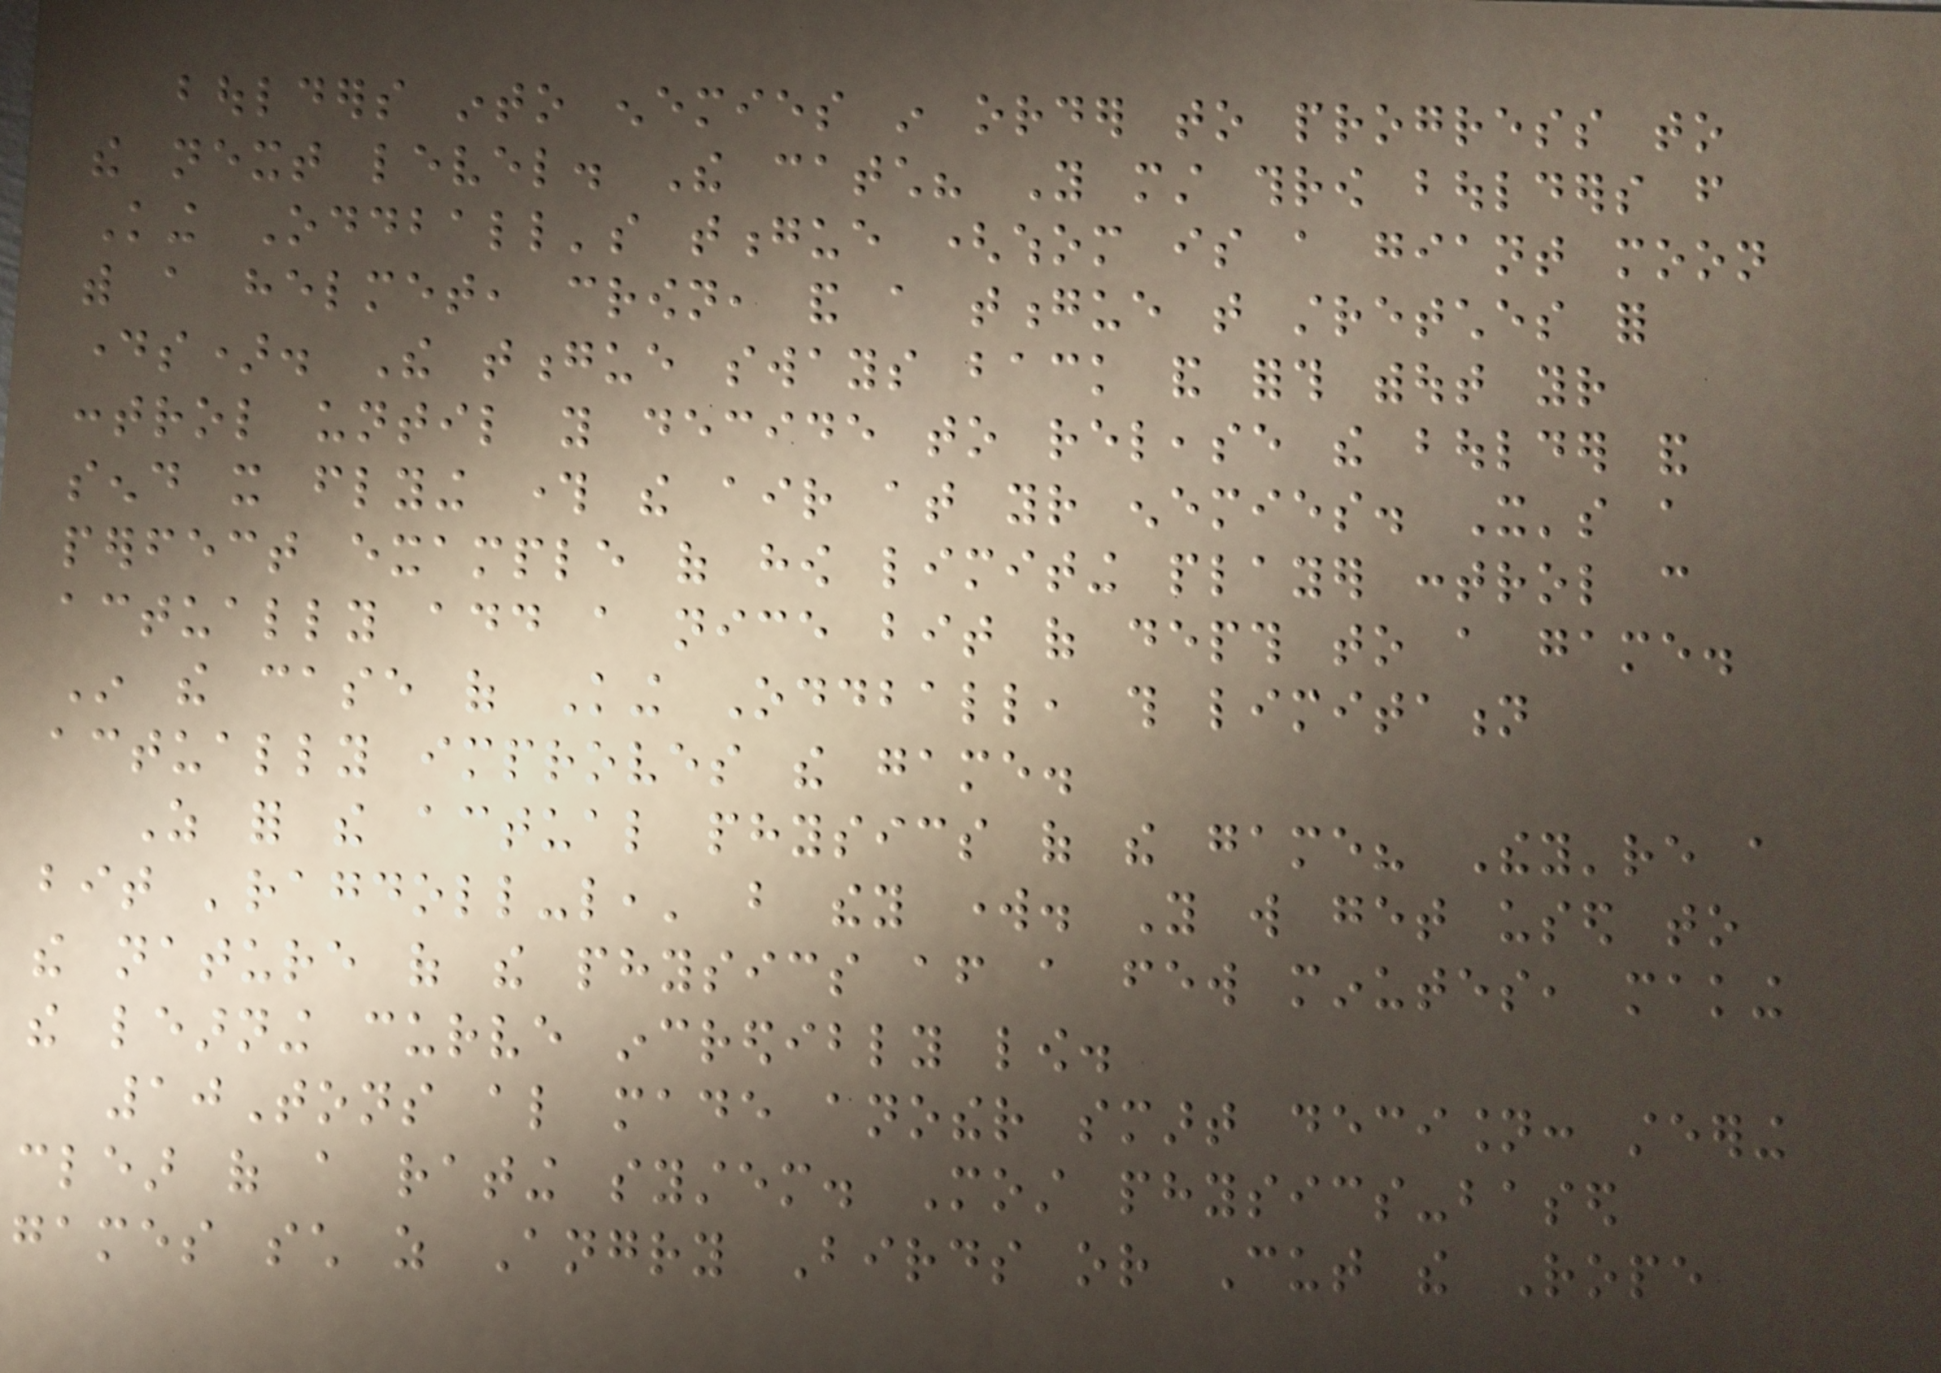boulders into enemies in order to progress to
the next level. The catch? You must throw boulders from
King Oddball's tongue (whom is a giant moon
with a helmet, crown, and a tongue that stretches for
days). The tongue sways back and forth without your
control until you decide to release the boulder and
send it flying through the air at your enemies. It's a
perfect example of how limiting player control can
actually add a nice bit of depth to a game.
In the case of King Oddball, this limitation
actually improves the game.
As for the actual physics of the game? They're a
bit 'ragdoll-like,' but they work. You will get used to
the nature of the physics after a few minutes, making
the learning curve incredibly low.
10Tons also made another smart decision: steering
clear of a rating system. Most physics-based
games such as Angry Birds or Cut the Rope
